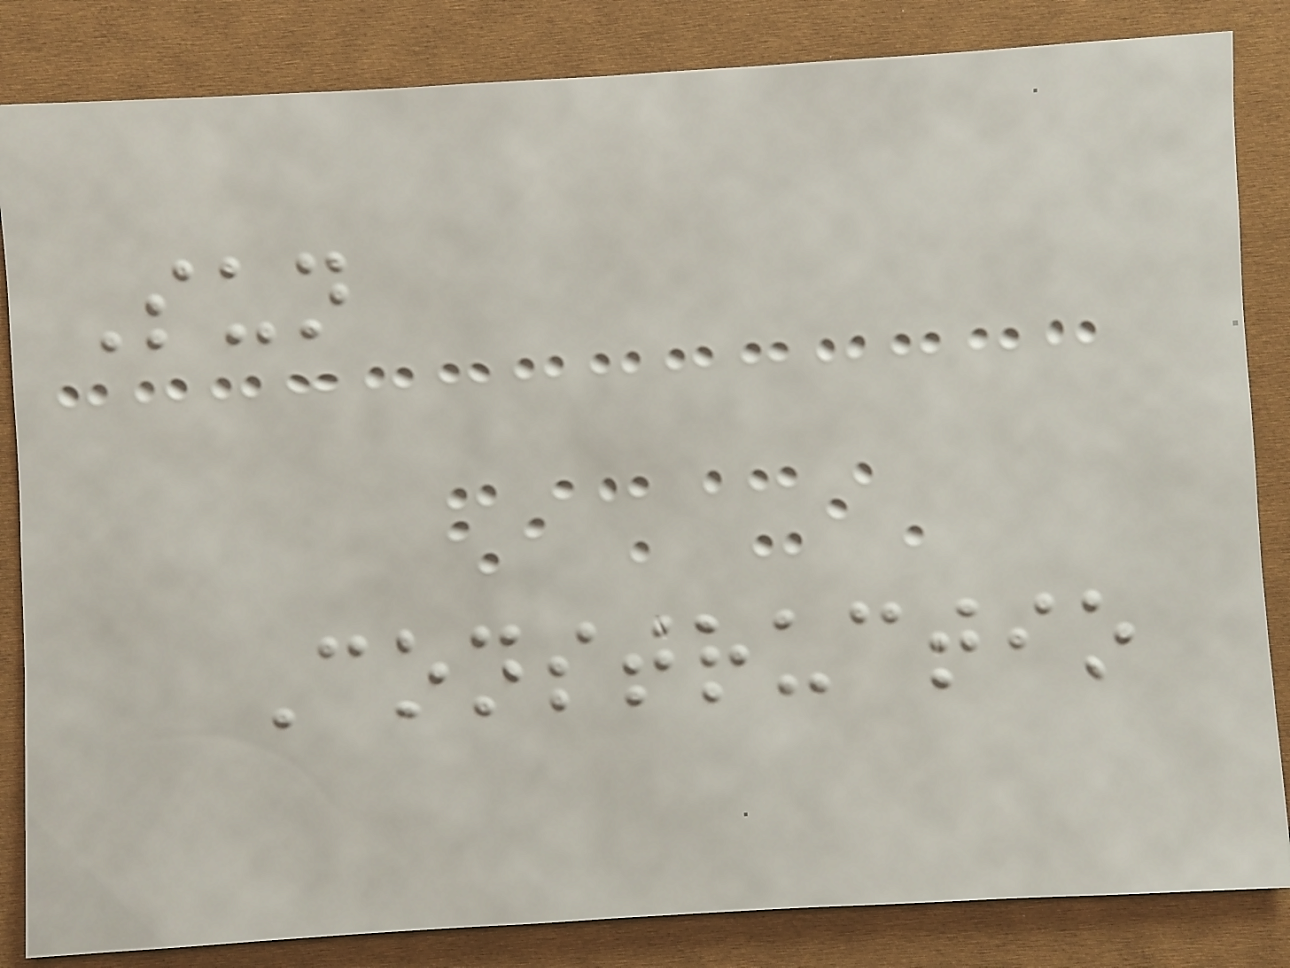Sun
Constructio
